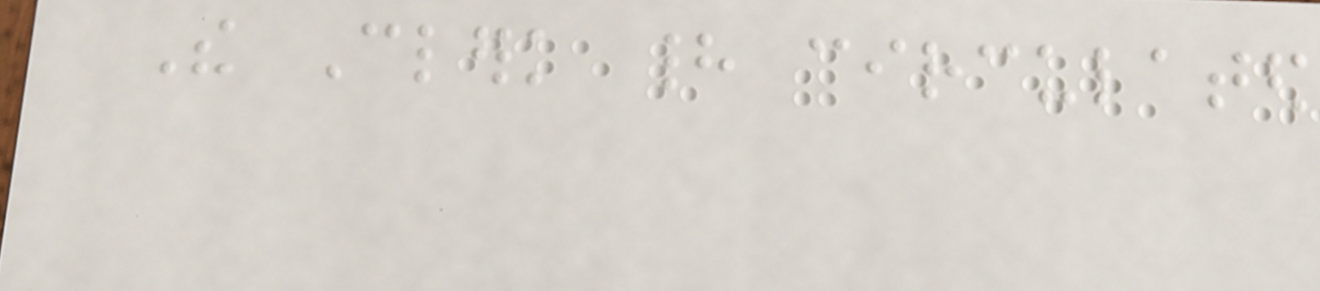The Clerk had circulated
